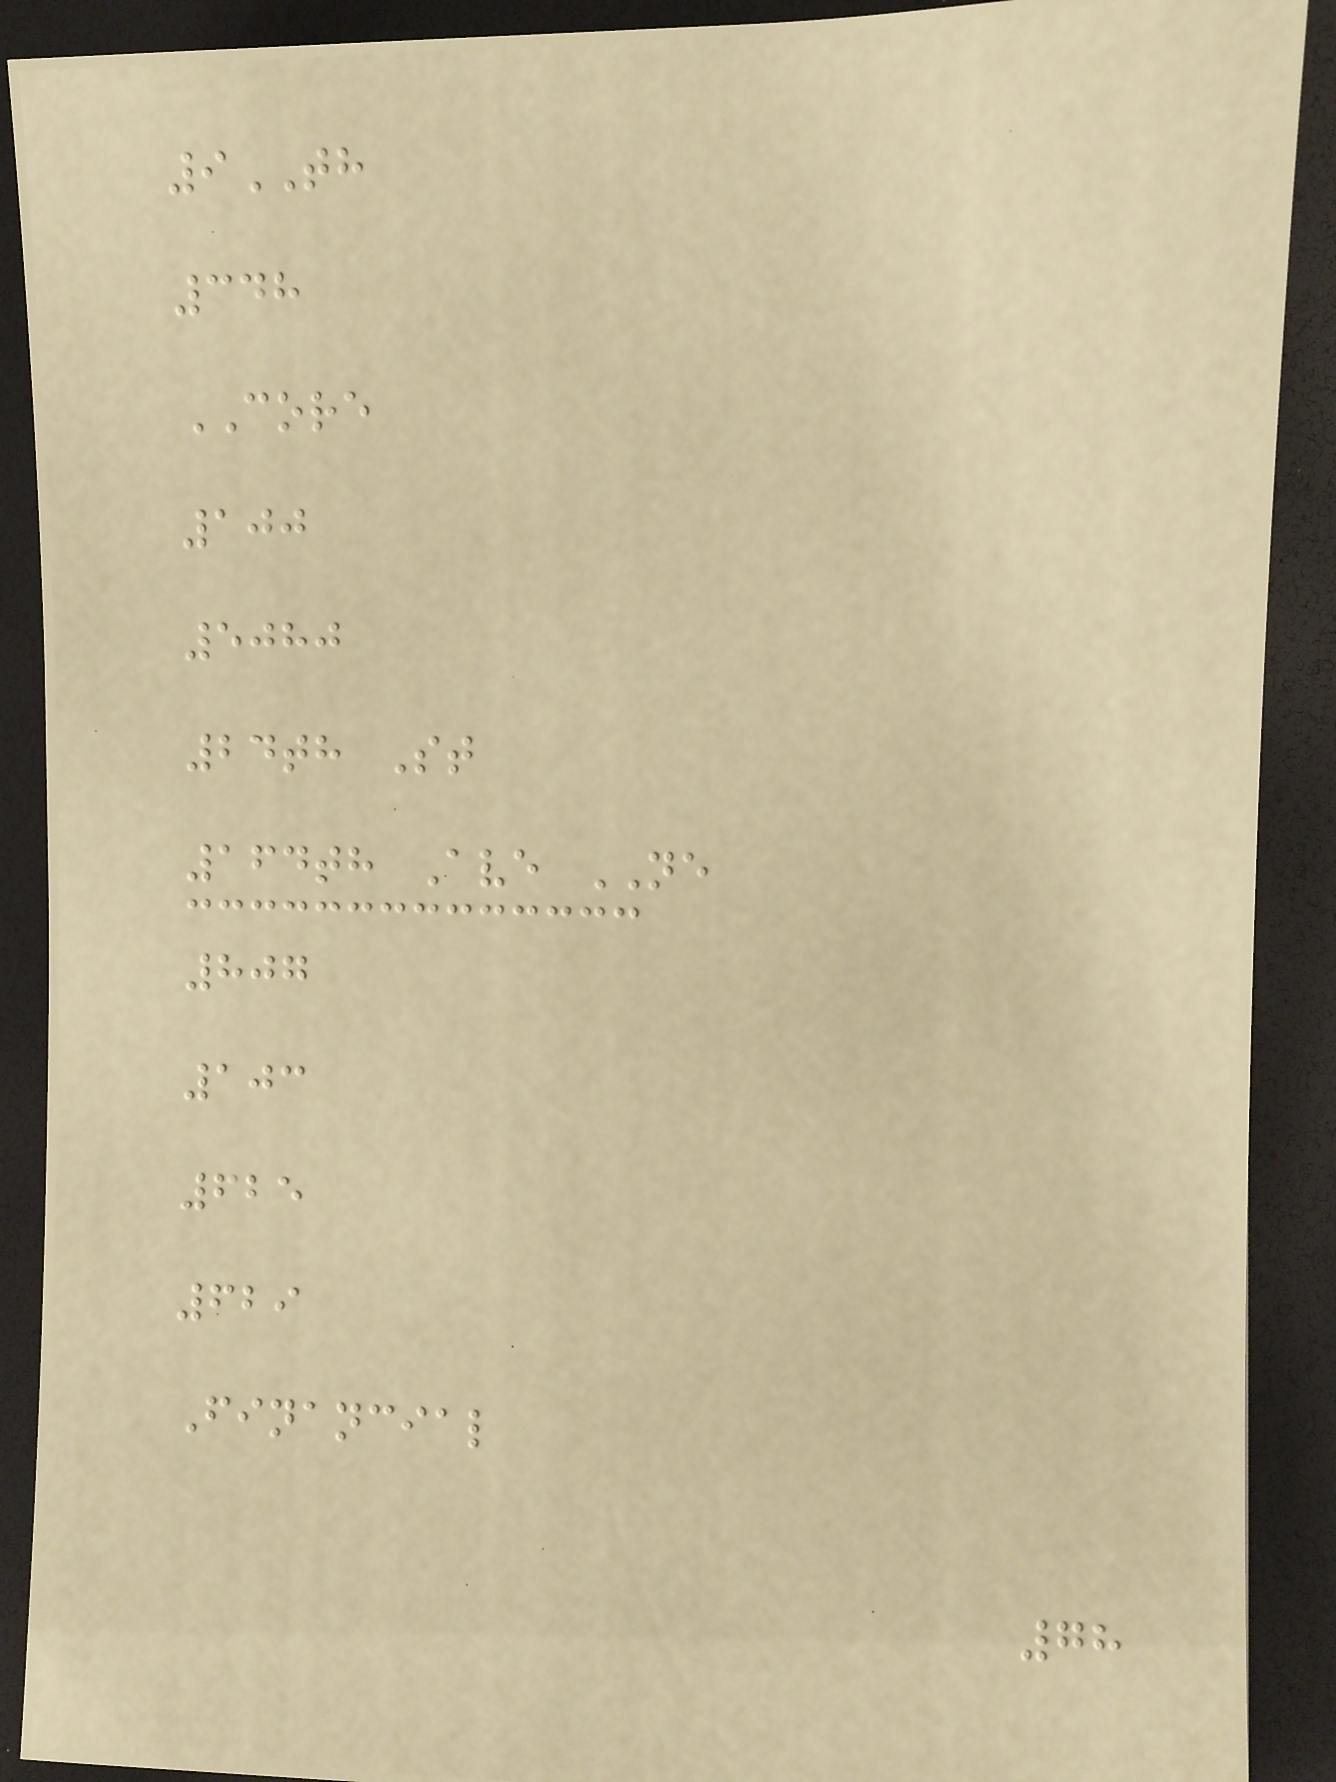9TH
348
CORE
100
5080
24th St
164th Ave NE
807
103
625
629
Financial
78
